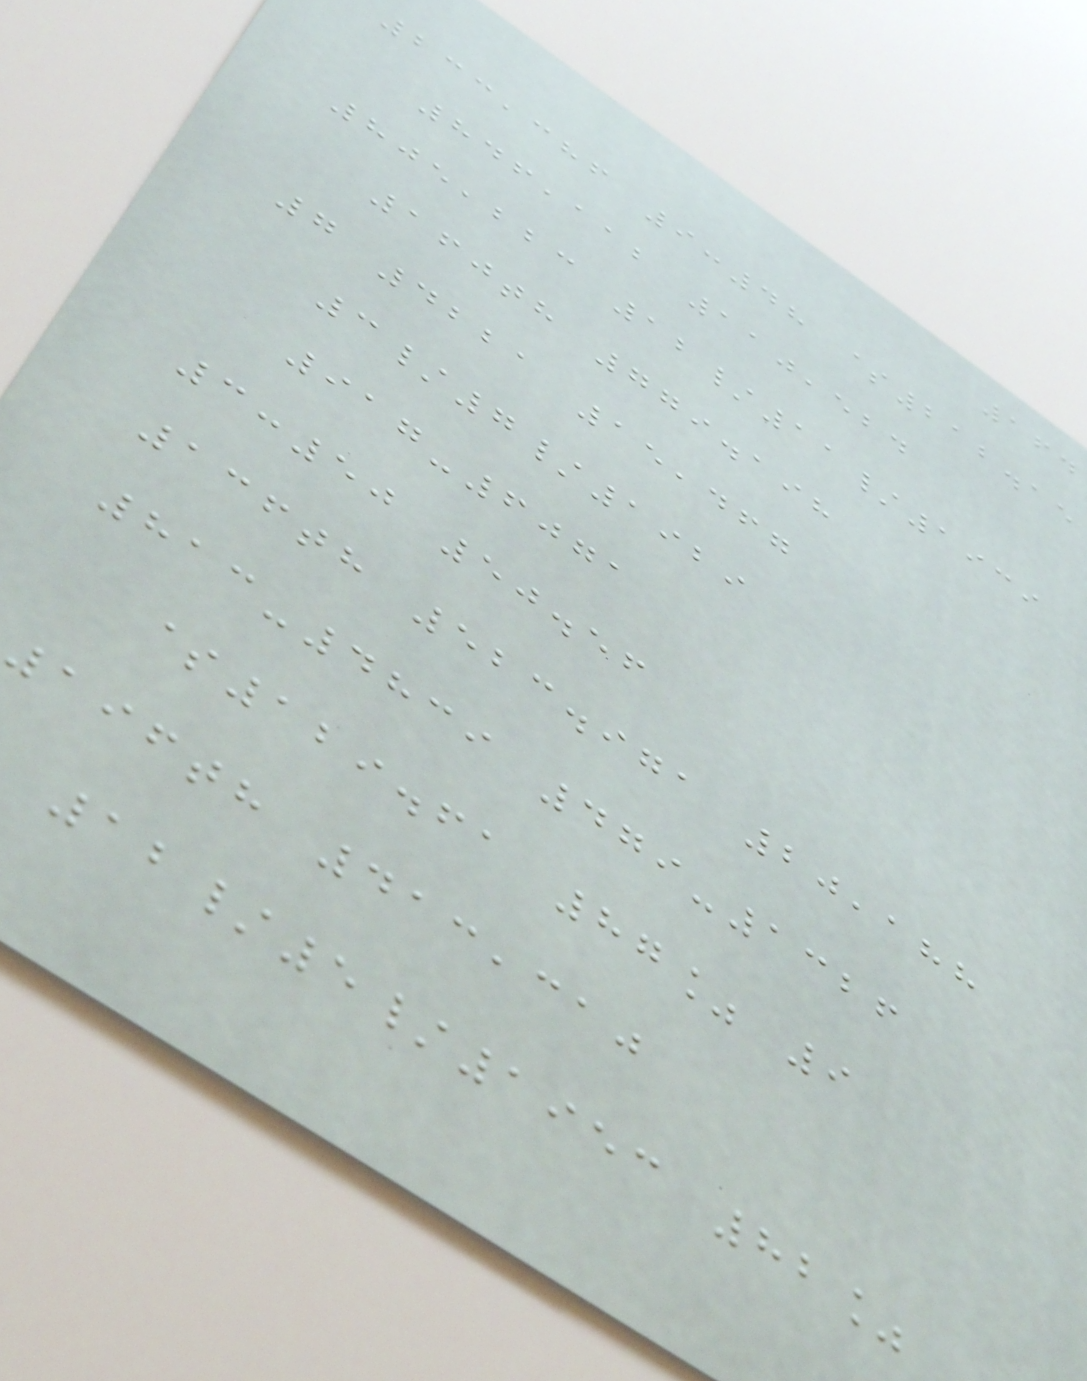164
233,386 9:48 $212.15
846,112 110,524
805,223 12/11/1939
160th 779.198
7 4221 15,467
3/7/1929
917-6071
3:50 50.56
136th 523.971 20,188
813-4839 479-1326
$129.61 87% 9
196th 413,310
12/5/1953 82%
